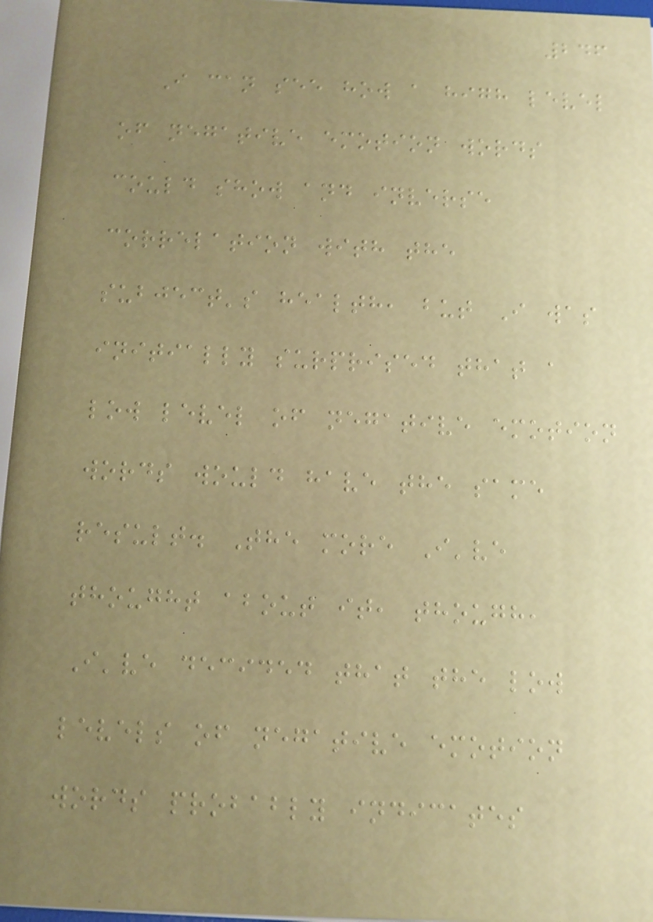246
I can see how a high level
of negative emotion words
could show and inverse
correlation with the
subject's health, but I was
initially surprised that a
low level of negative emotion
words would have the same
result. The more I've
thought about it, though,
I've decided that the low
levels of negative emotion
words probably indicates
